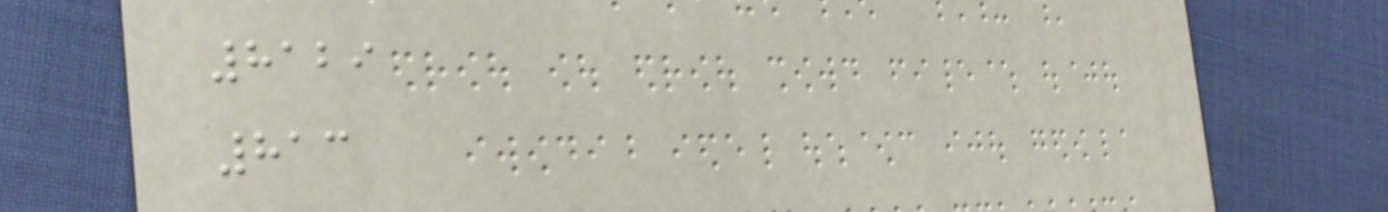8129
813
